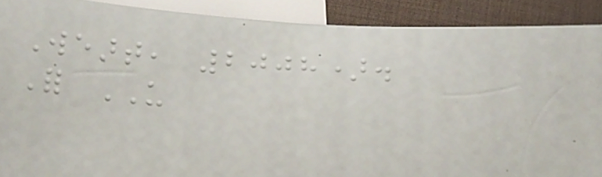Weart, 2008).
For US
